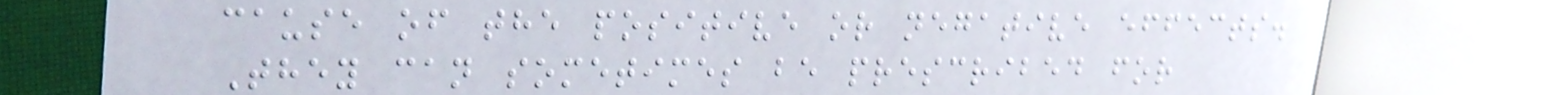cause of the positive or negative effects.
They can sometimes be prescribed for
